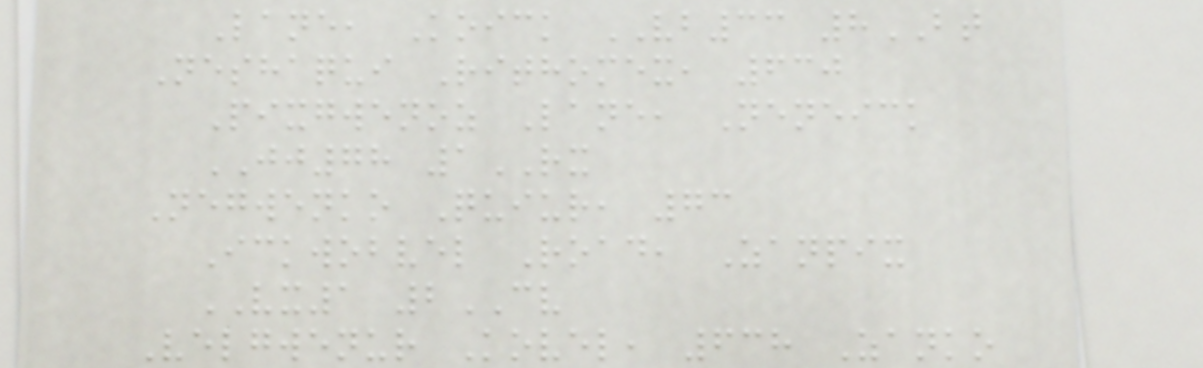Lane, Koick VB33 8BT
Neshaqui Rithomex, 630
Pixgwenoz Lane, Neneick
JJ78 1RX
Negwenko Quiur, 73
Ickwobvel Road, Zanpix
VX1 2CV
Velgwenur Kovel, 638 Zanko
